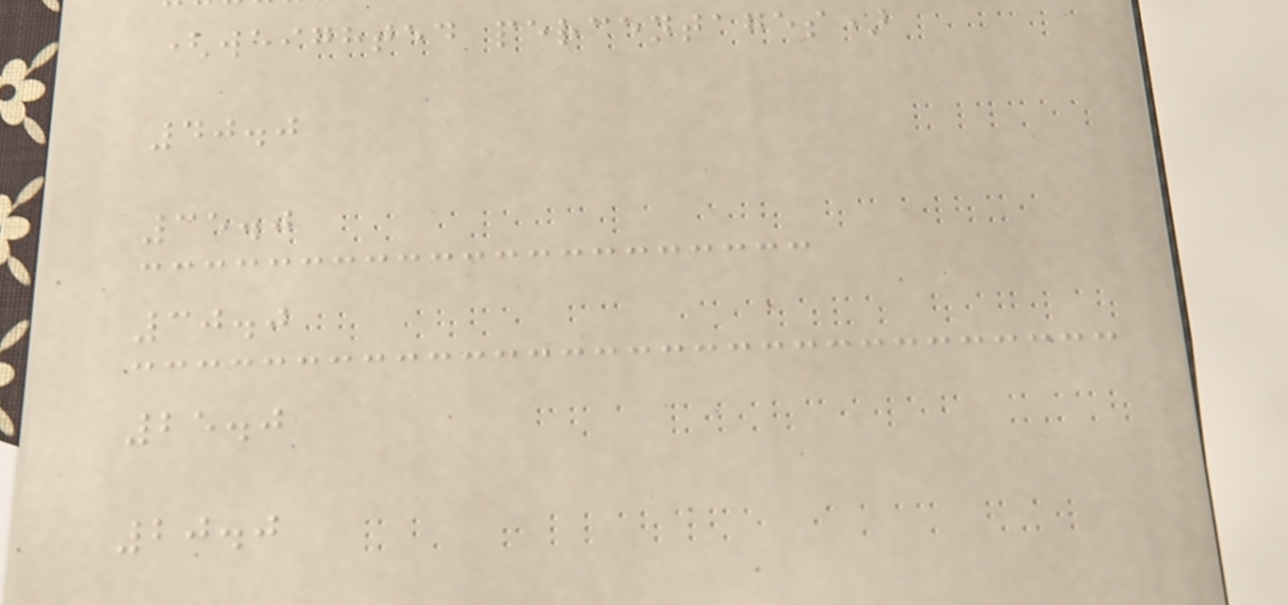(weighted percentages)
40.0
35.0
30.0
25.0
20.0
